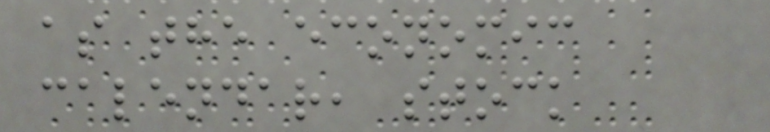as the economic
calendar, stock
